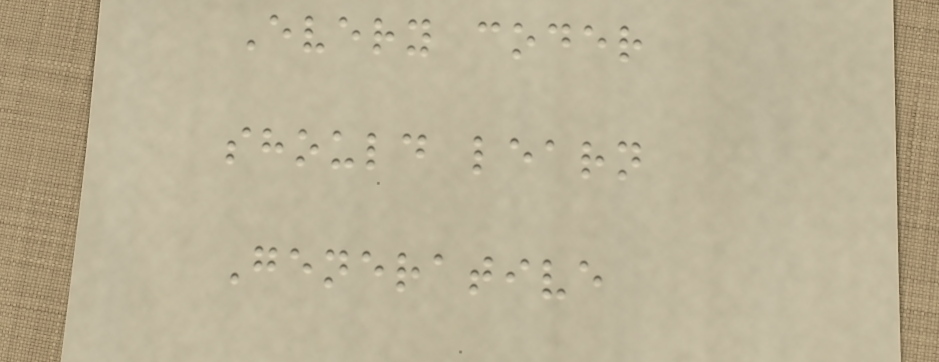Every coder
should learn
Generative
